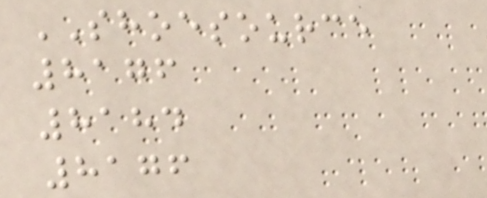SHOESOURCE
8176
8184
8176
